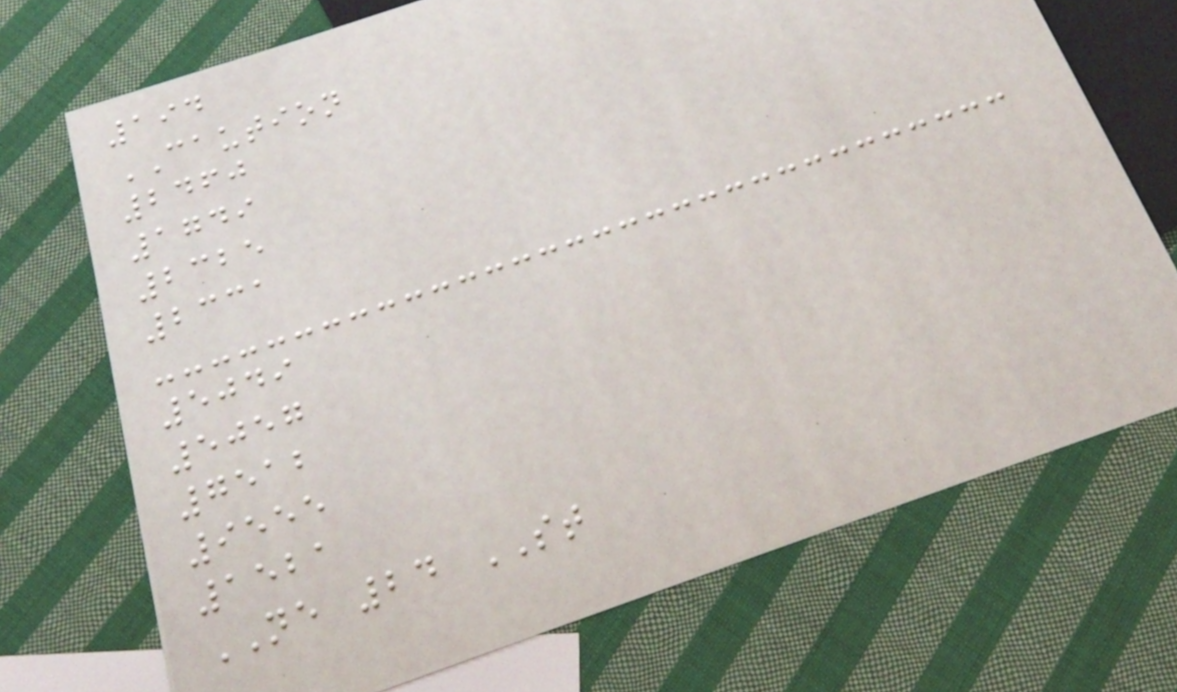194
CAUTION
2460
1749
2325
2331
5049
5057
7512
9555
1521
NE 24 ST
